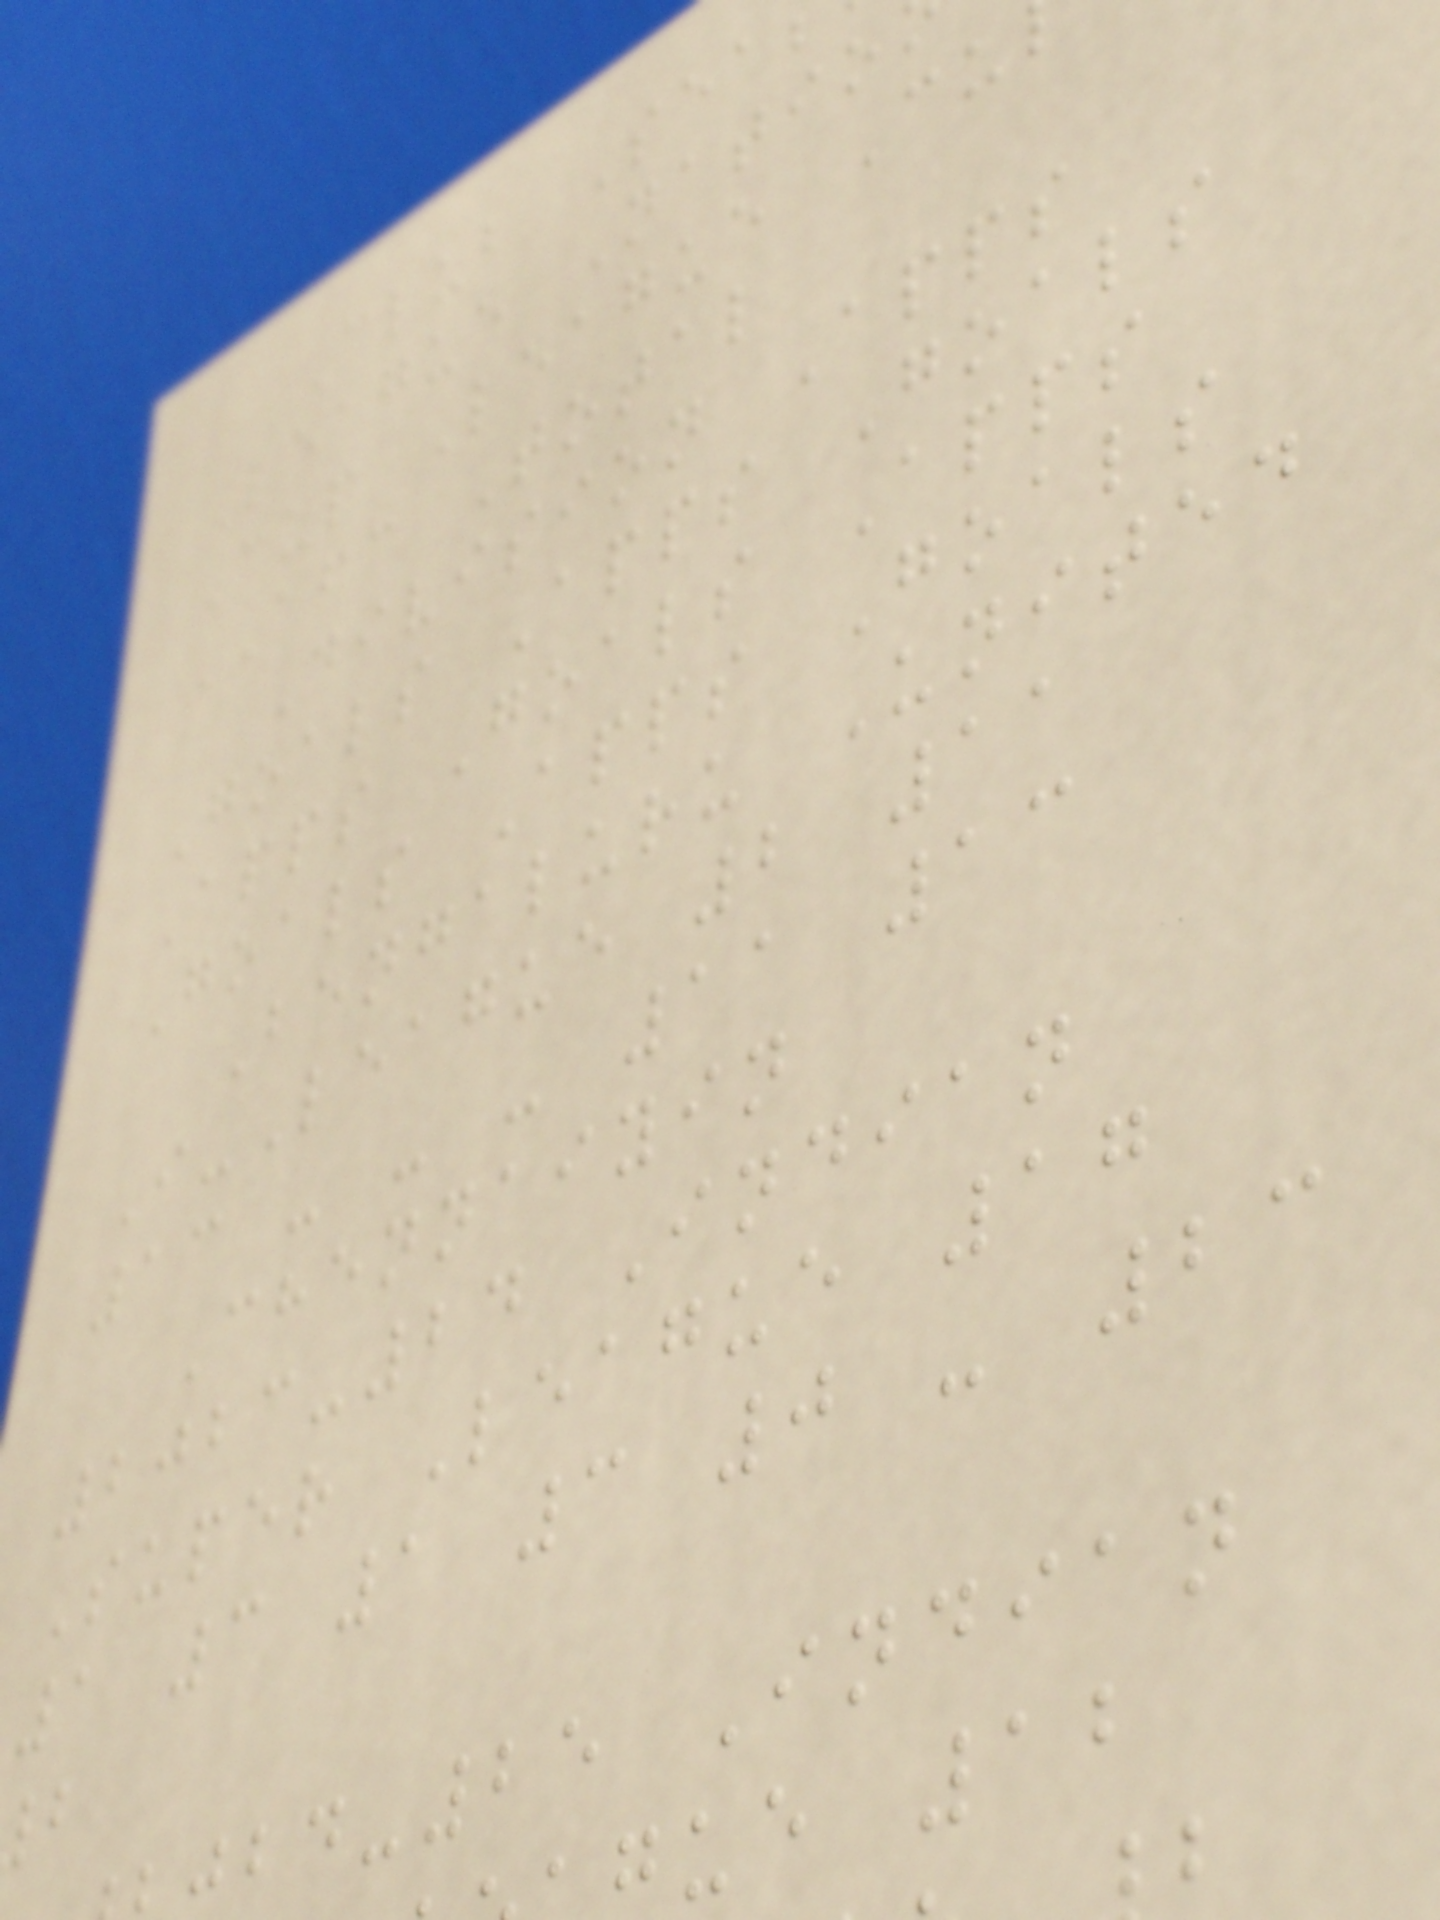Club Sea
League Natio
Cup League Cu
AFC Total
Division Apps
Goals Apps Goals
Apps Goals Apps
Goals Apps Goals
Bengaluru United
I-League 2 11
13 - - - 11 13
Chennaiyin
2023-24 Indian
Super League 17
1 3 1 3 0 - 23
-25 Indian
ue 12
